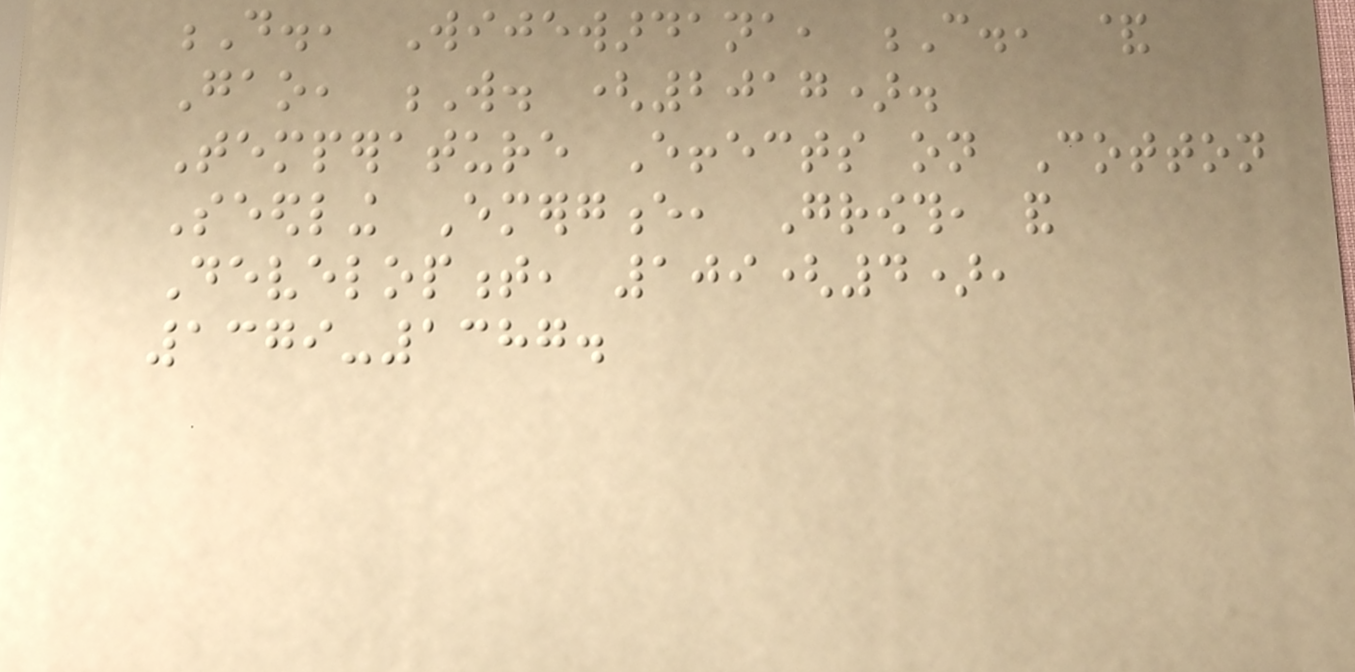D., Wijewardana, C., &
Gao, W. (2017).
Temperature Effects on Cotton
Seedling Emergence, Growth, and
Development, 109(4),
1379-1387.
